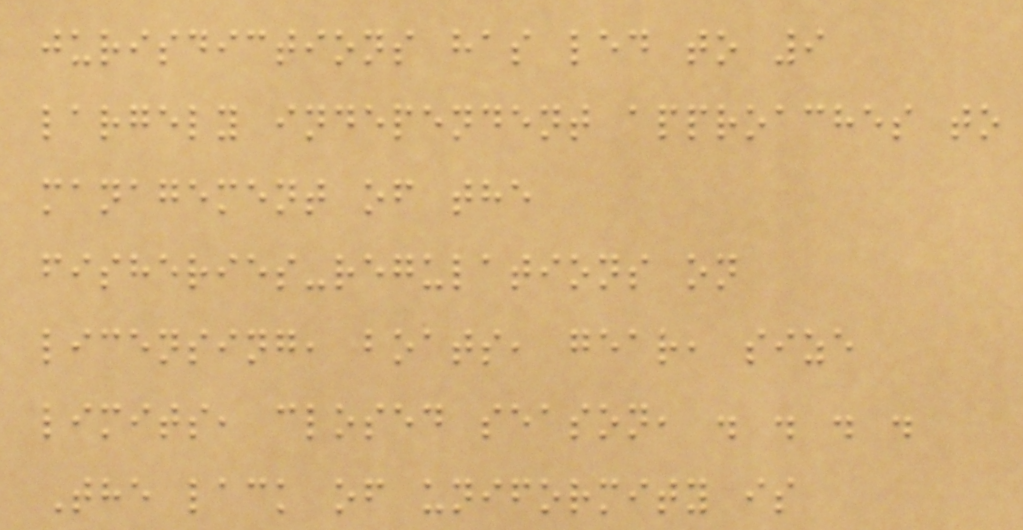jurisdictions has led to 9
largely independent approaches to
management of the
fisheries-regulations on
licensing, boats, gear, size
limits, closed season, . . . .
The lack of uniformity is
